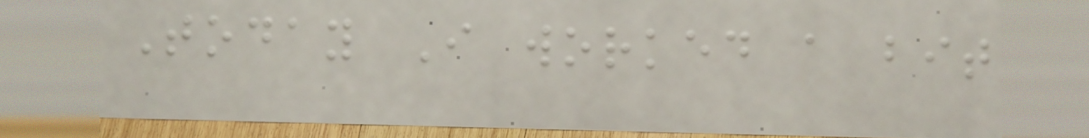Today I worked a bit
